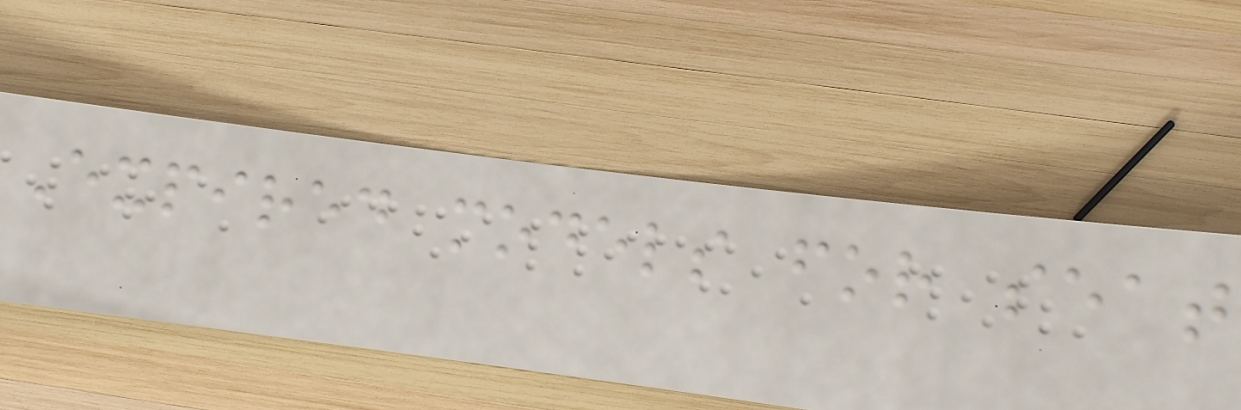Expired models for seat
